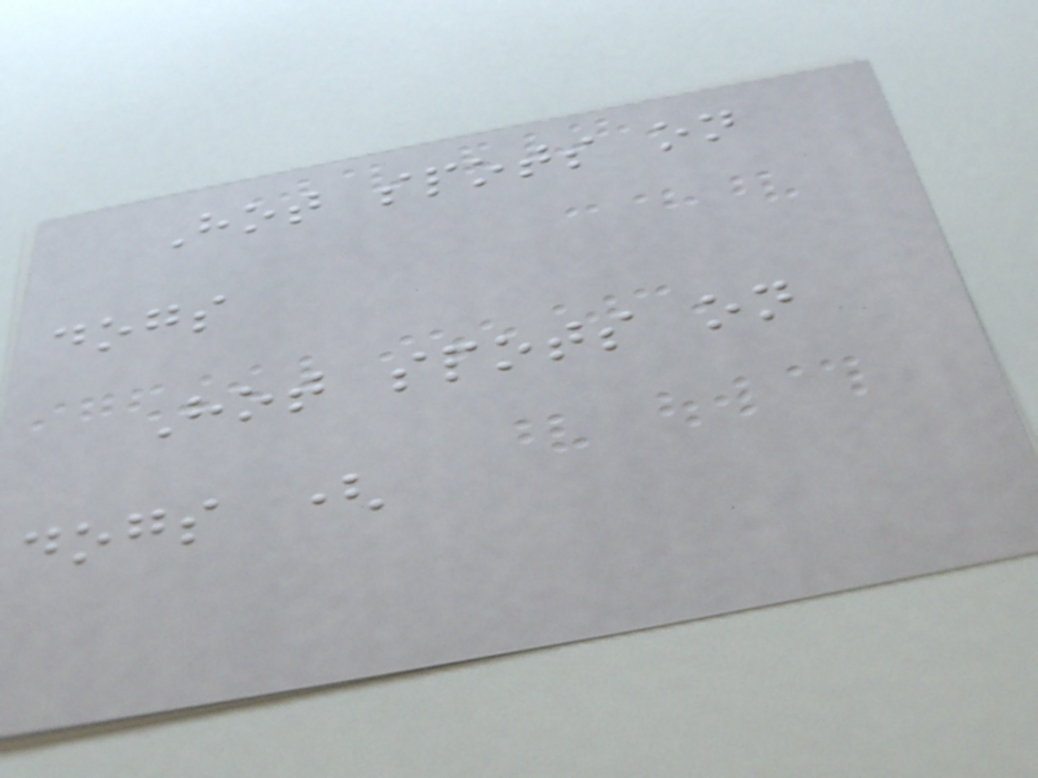Hot spots on
dogs
Hot spots on
dogs (
